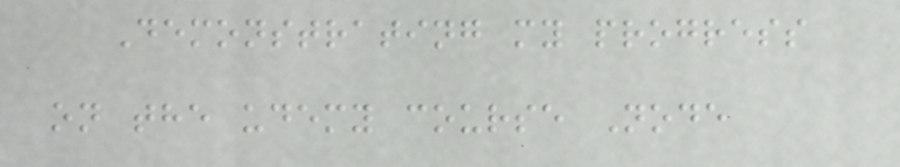Demonstrating my progress
on the udemy course Node
